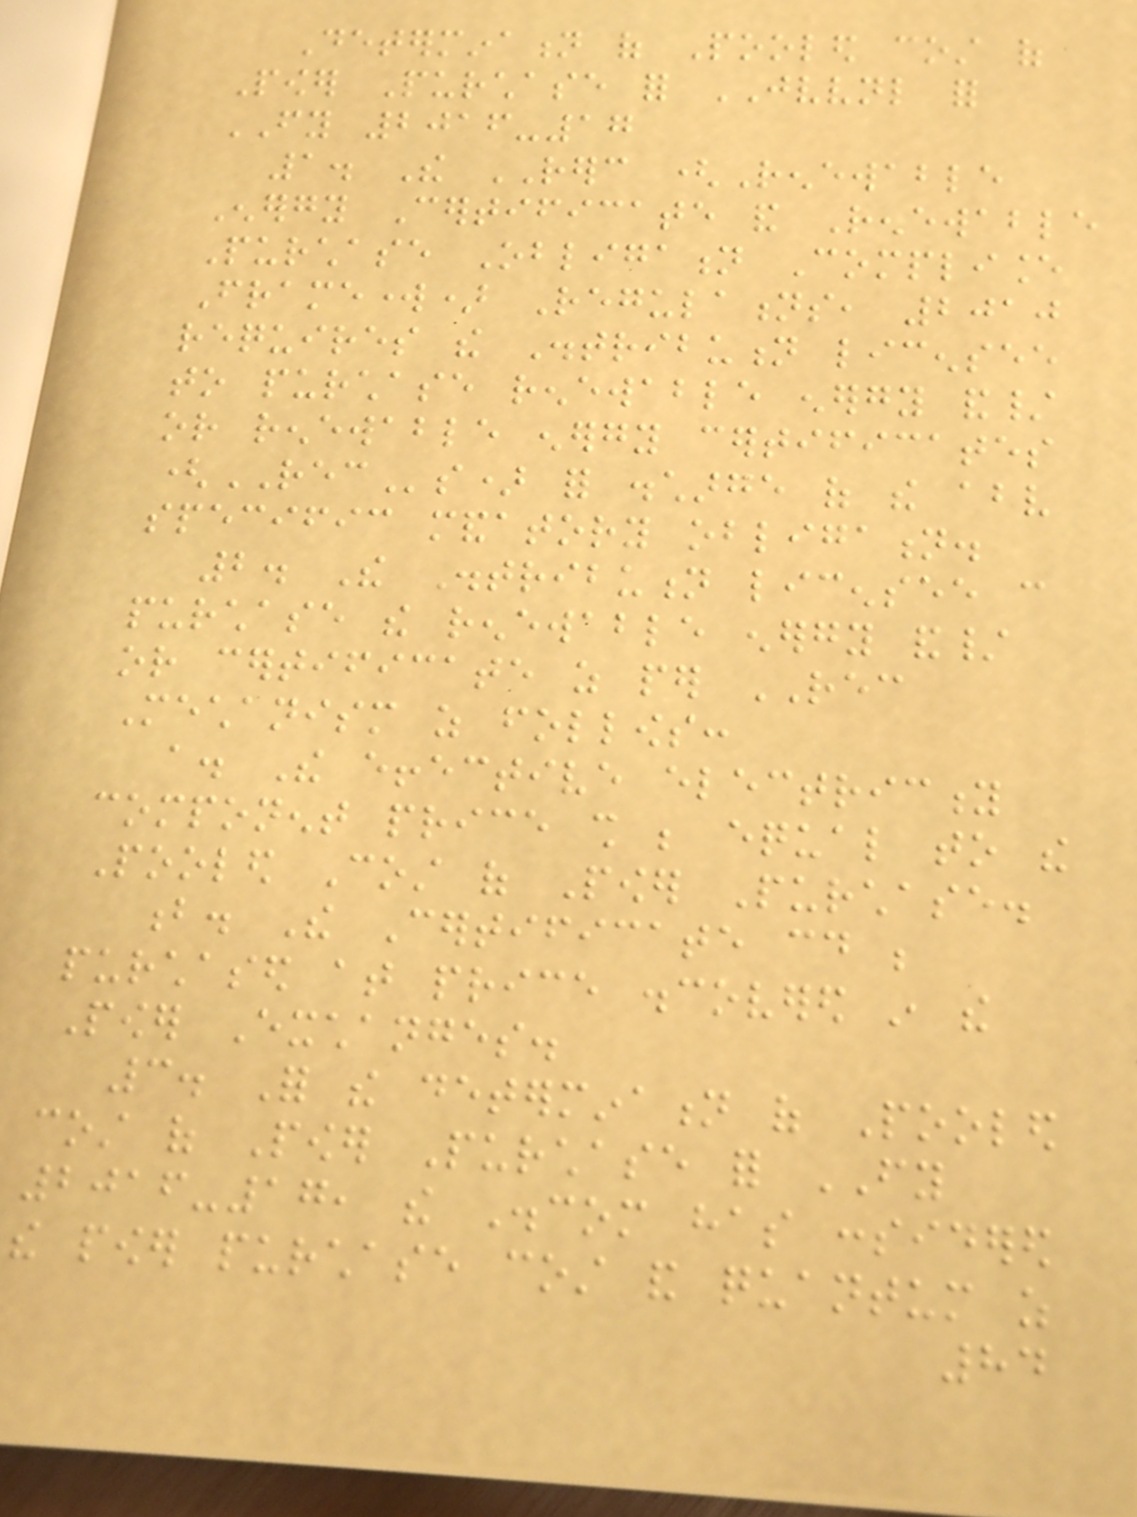Determination of Pooled cost of
Power Purchase for JVVNL for
FY 2016-17
1. The RERC (Renewable
Energy Certificate and Renewable
Purchase Obligation Compliance
Framework) Regulations, 2010
requires the Distribution licensee
to purchase renewable energy and/
or renewable energy certificates
(RECs) for discharge of the above
specific mandatory obligation.
2. The Distribution licensee can
purchase the renewable energy and/
or certificate as per REC
Mechanism as follows:
a. The effective electricity
component price shall be equal to the
Pooled Cost of Power Purchase.
b. The Certificate could be
purchased at price discovered in the
Power Exchanges.
3. For the determination of Pooled
cost of Power Purchase for FY
2016-17, the Discom has considered
the power purchase cost and quantum as
84
